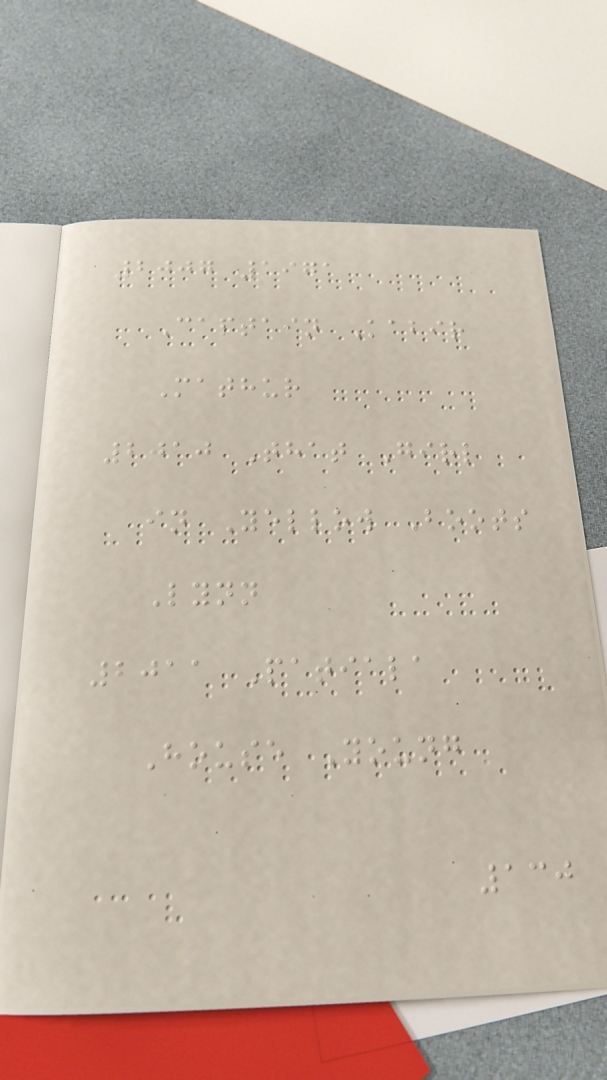2007 1971
Captain Kabir
Mathur
2010 That Girl
in Yellow Boots
Lynn
2011 Patiala
House Young
130
